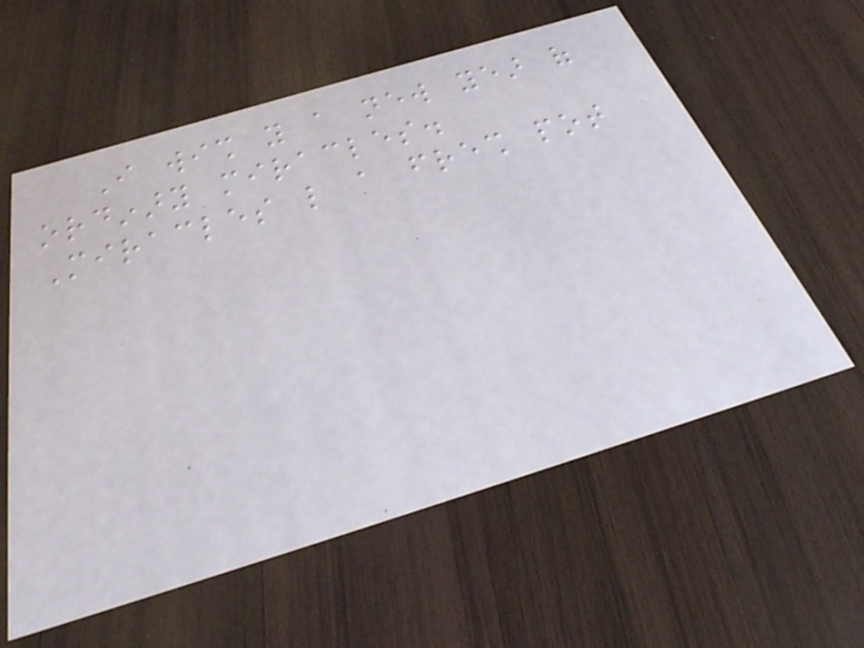I wish you a new year of
ordinary miracles.
Miracles like a fresh pot
